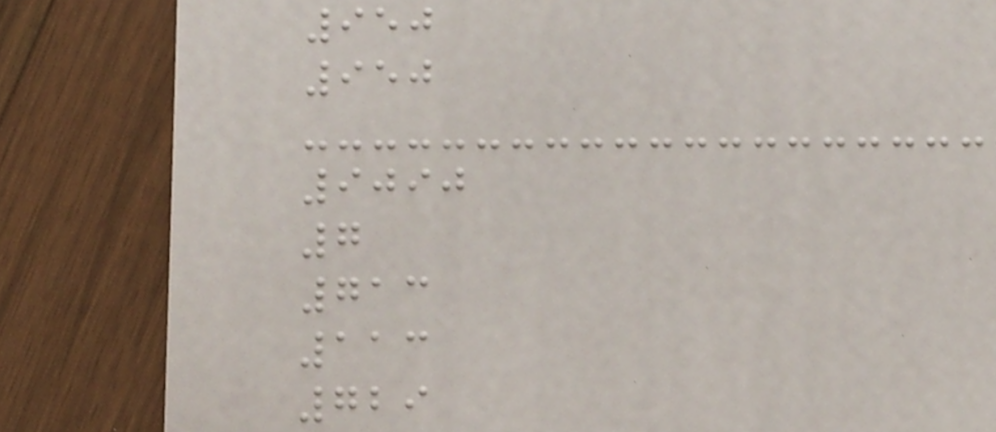950
950
9090
7
713
113
729
